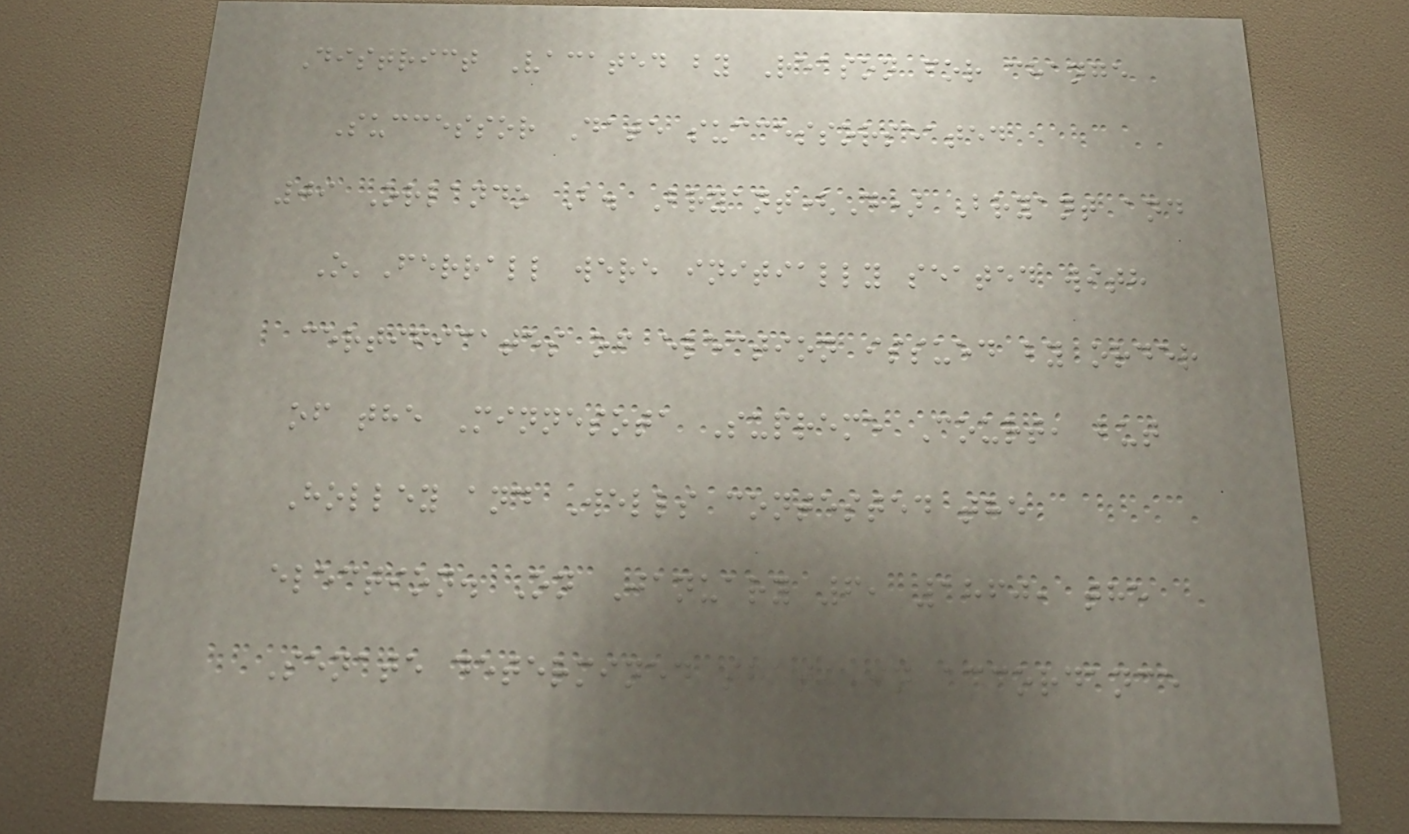District Vacated by Reason for change
Successor Date successorseated
09 Orlando B. Bryant(D) Bryant and
O'Ferrall were initially seated with
certificates of election issued by order
of the Minnesota Supreme Court, but
Holley and Wells contested the
election. On January 6, 1860, the
Senate determined that, in accordance
